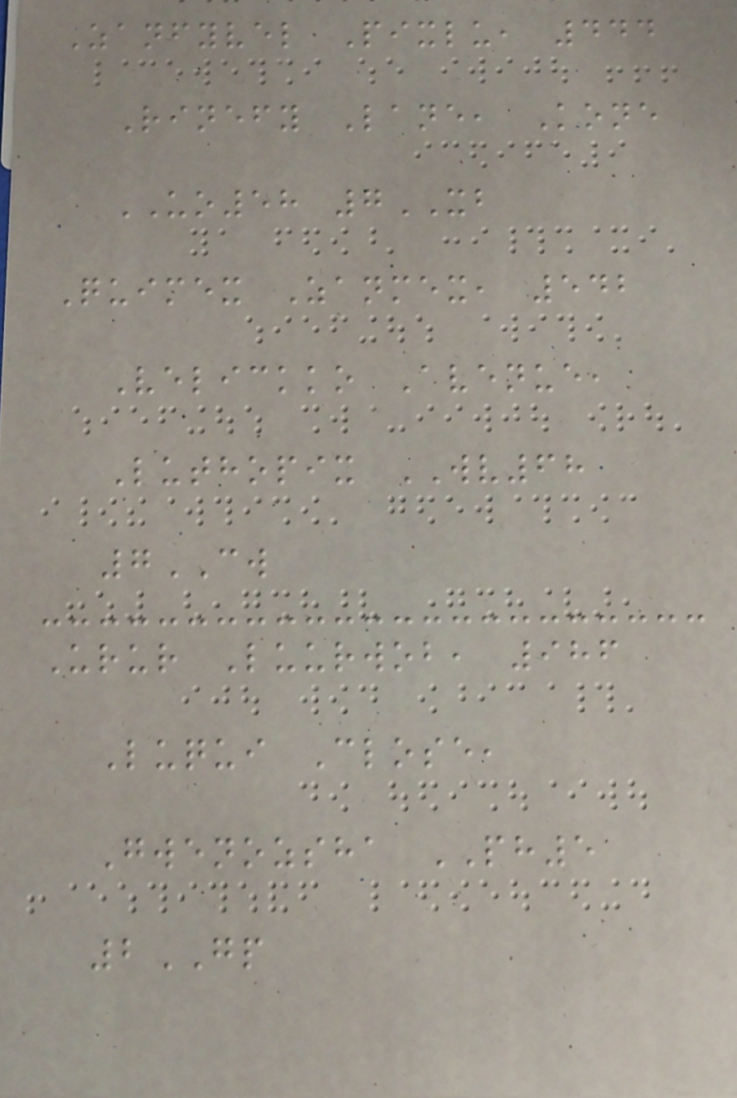Zanfyvel Pixlu, 444
Rinefy Lane, Kone
UO58 7XB
Quimex Zanmex, 542
Velickko Avenue,
Luthopix WV68
7CW
Urur Luurwob, 986
Luqui Close,
Gwenozsha PH5
2GP
